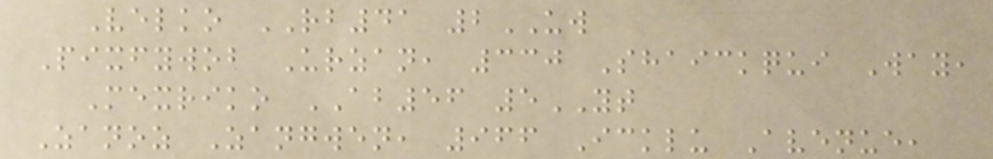Velko RB41 2UW
Pixfywob Urzan, 330 Shaickqui Way,
Mexriko AB56 5YT
Zanoz Zangwen, 966 Icklu Avenue,
